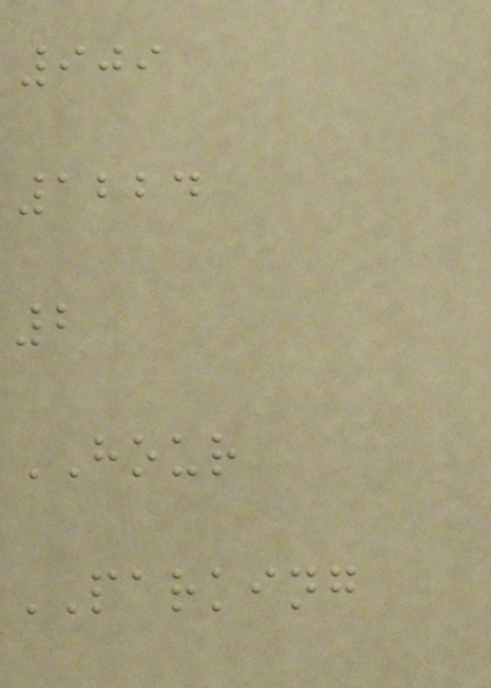909
1224
2
HOUR
PARKING
